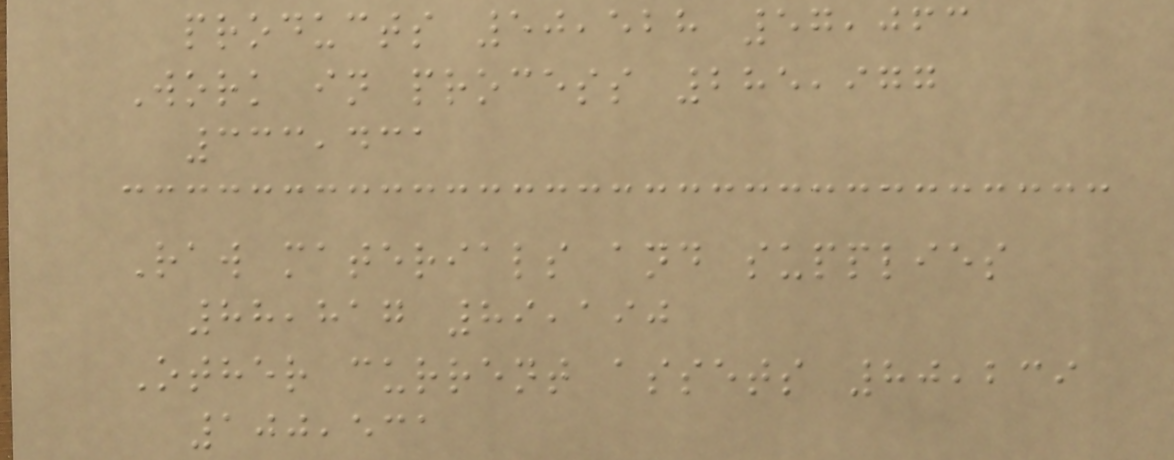products 50,528 57,063
Work in process 285,977
333,431
Raw materials and supplies
88,817 89,190
Other current assets 80,239
100,531
